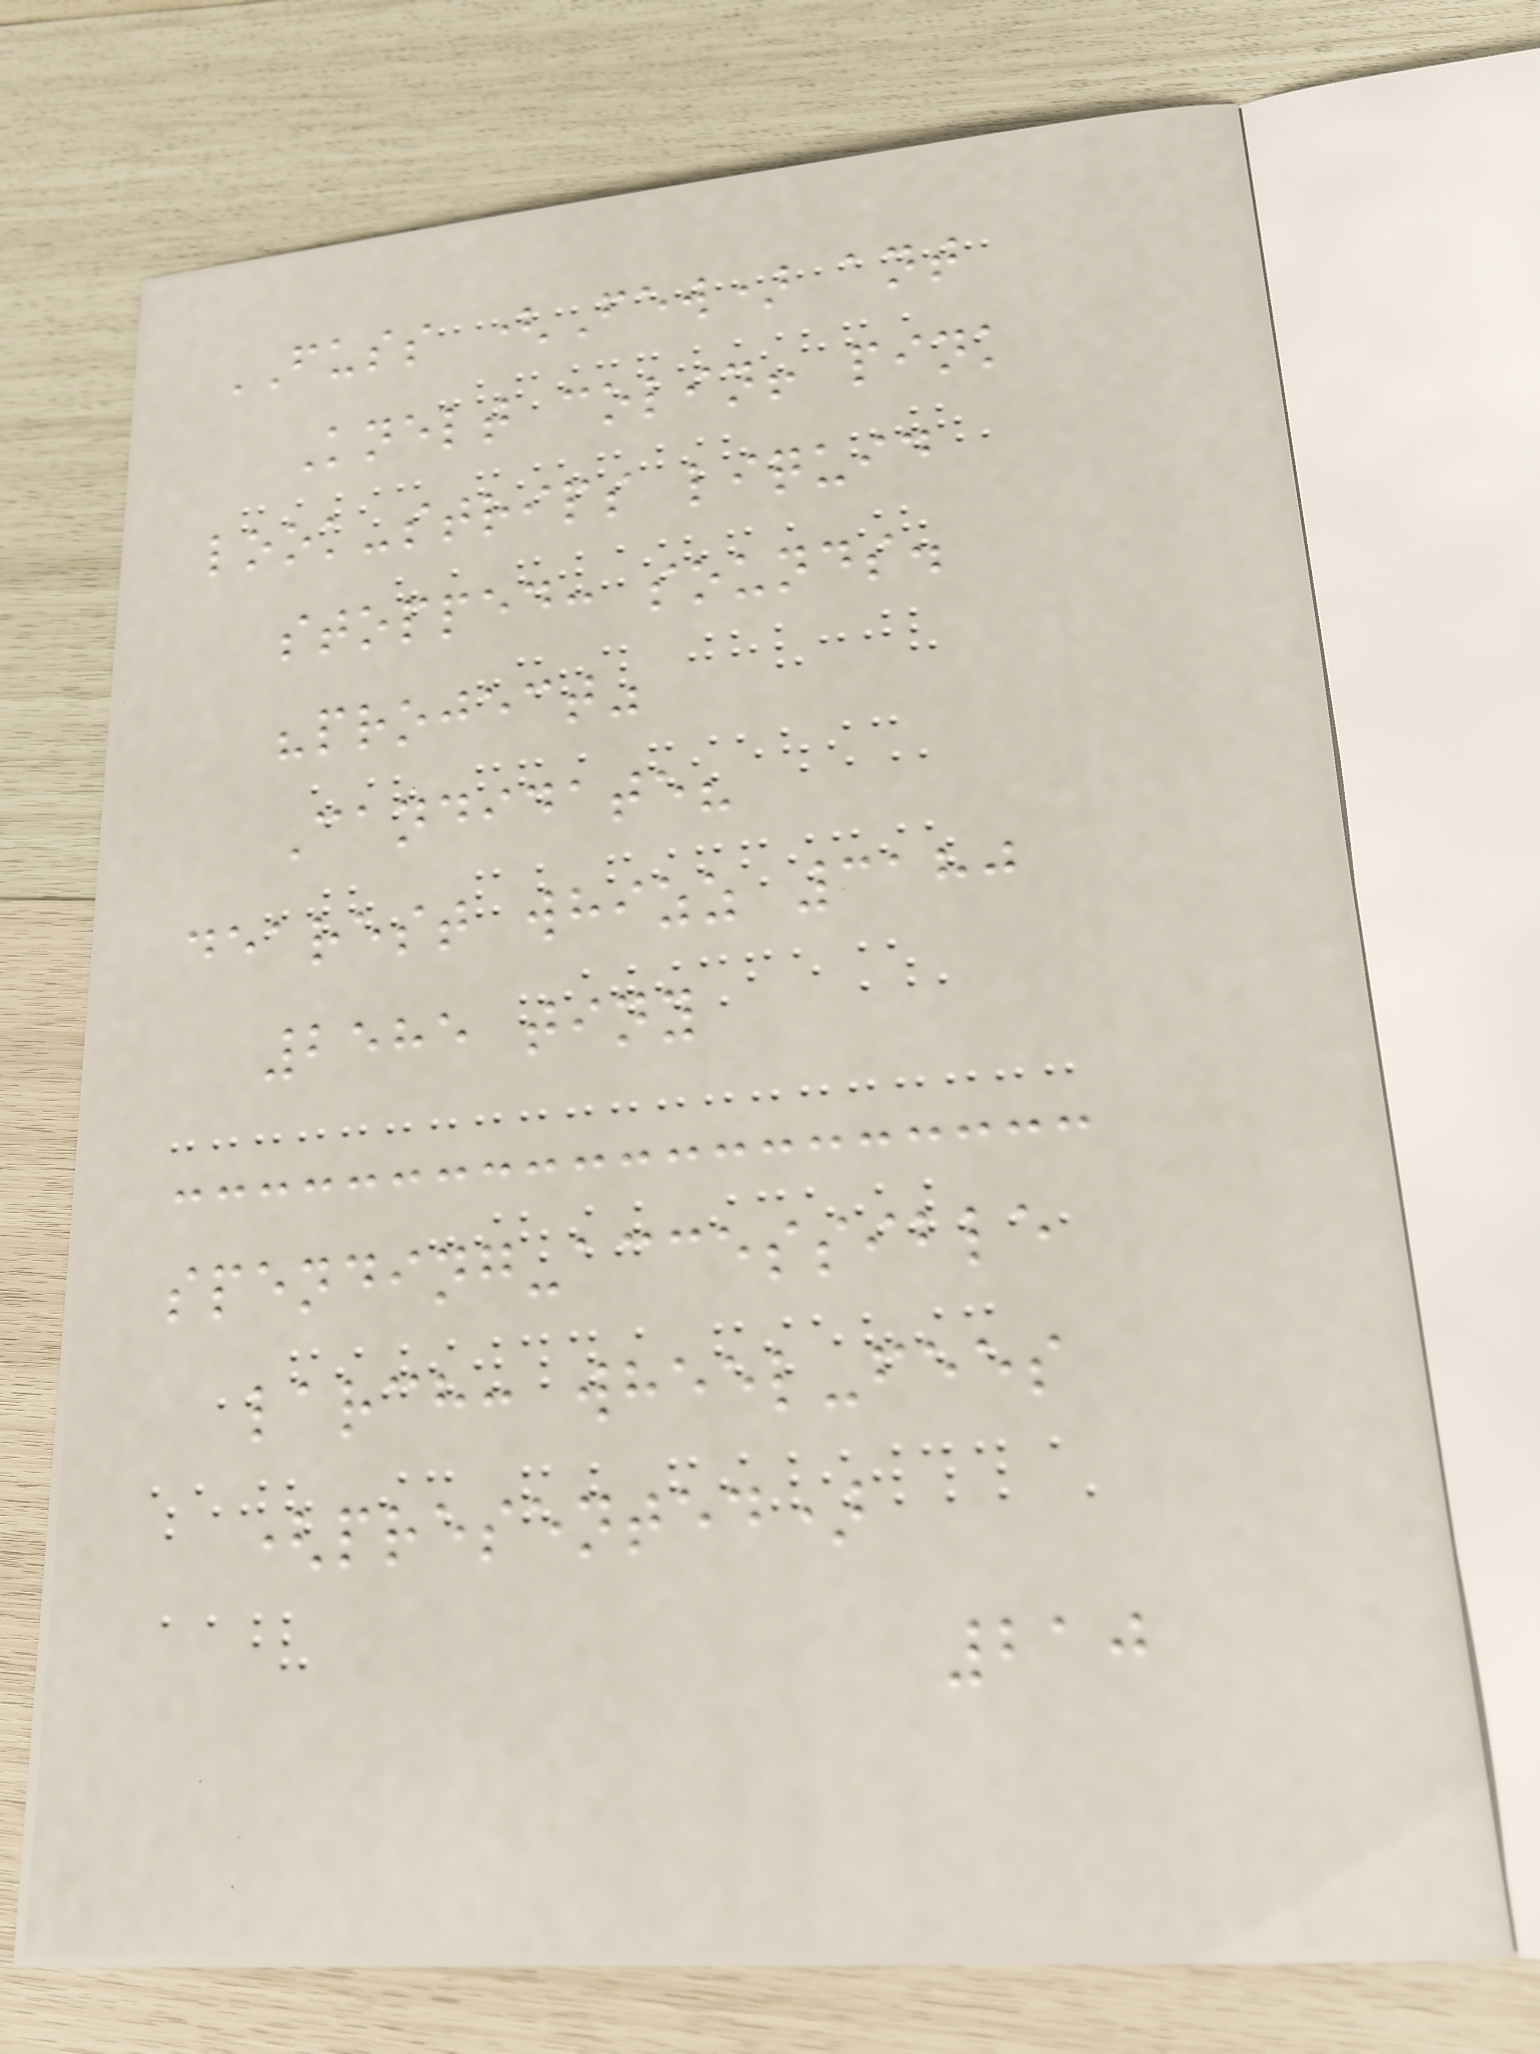FUSS (Few) ant
Knelt colin! pink
look-strips liquid
stopped: sounds.
"project"
Candidate?
dearest whizz 3180
2585 tiny
spending-accessible
larch: wheel-fees
(presented)
210
